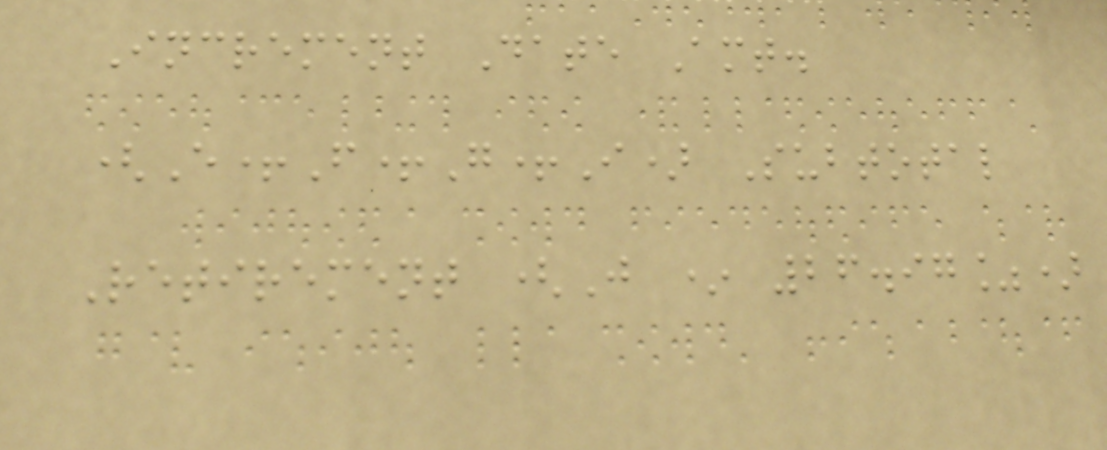Increment Date Amt.
(E+F+G+I) Subtotal
Retirement (J * 26.97%)
